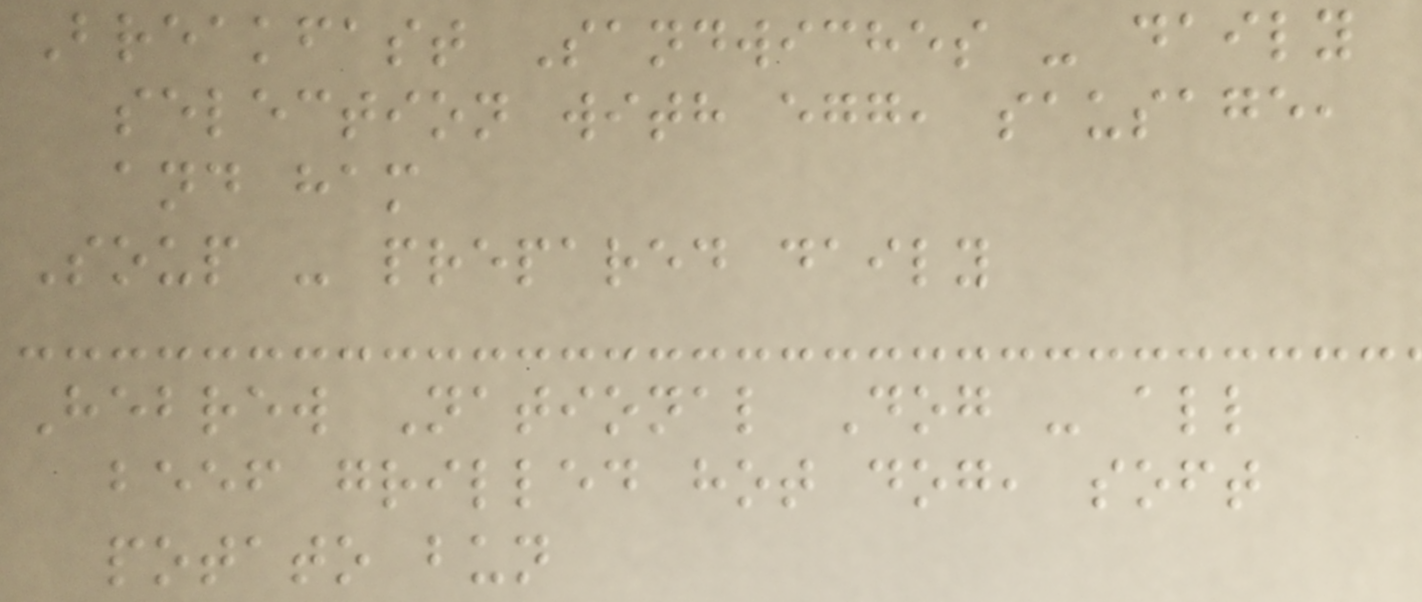Breakfast Sandwiches - daily
selection with egg, sausage,
and ham
Soup - prepared daily
Hebrew National Dog - all
beef grilled hot dog, soft
potato bun
